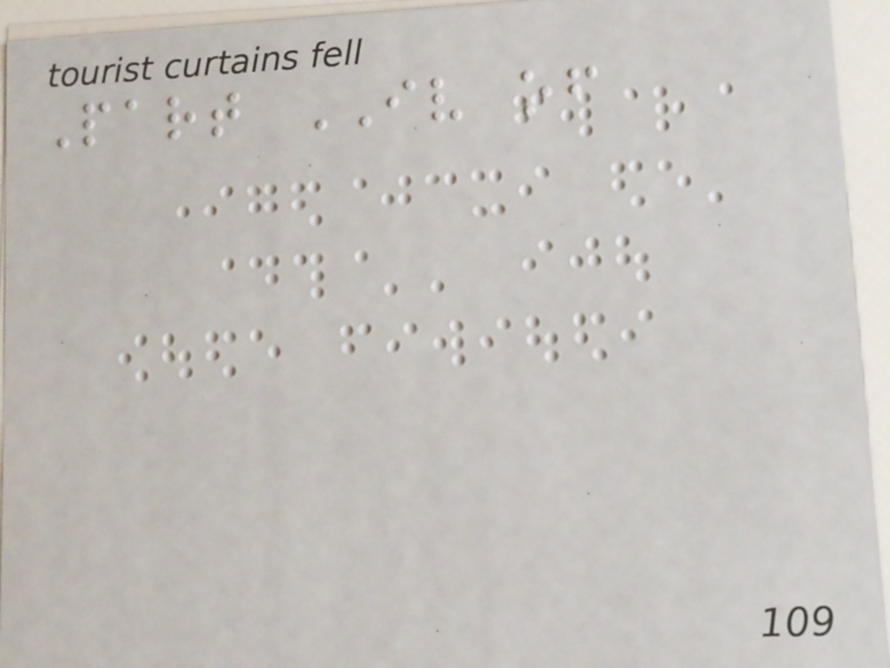Part IV of
